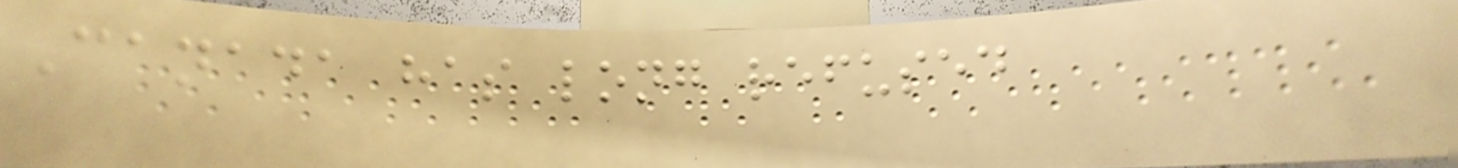Canada has long refused
